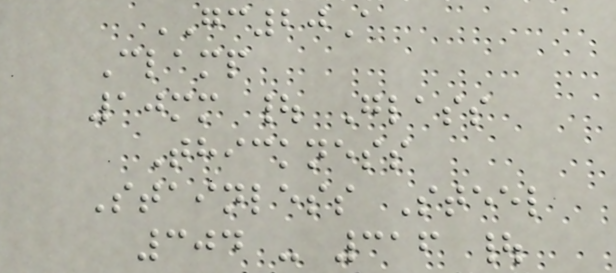GC20A
Clamp
10mm | Glass
Thickness
Stainless Steel
304 - 316 |
